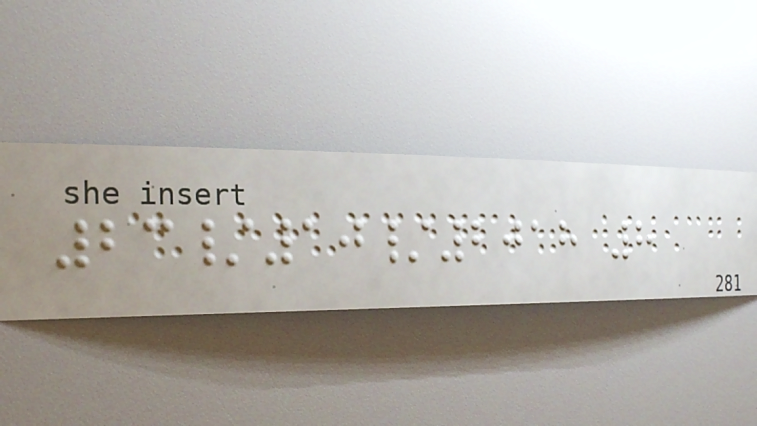23/10/2018 8
